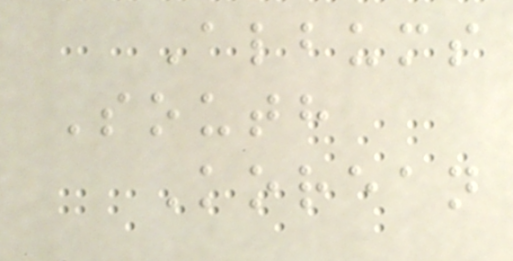Albums
South
Korean
